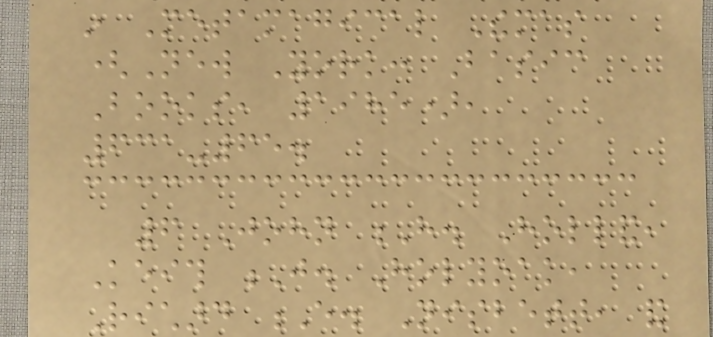in Metamagical Themas
(New York: Basic
Books, 1985),
631-65.
6 John H. Holland,
Keith J. Holyoak,
Richard E. Nisbett, and
